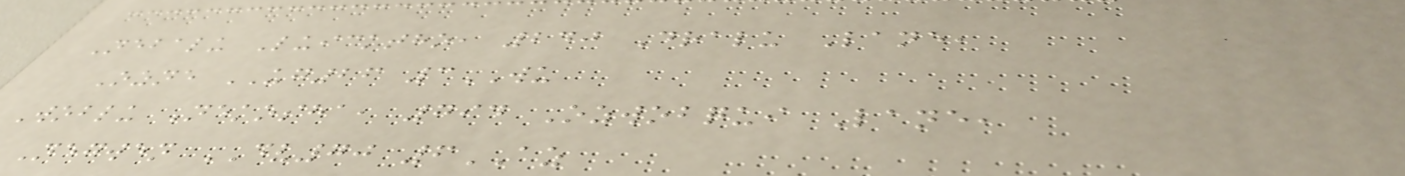Nebalu Luicktho, 240 Dralu Lane,
Ozne UG26 3WU
Woblu Nekosha, 794 Ozwobqui Lane,
Negwen DV70 6AZ
